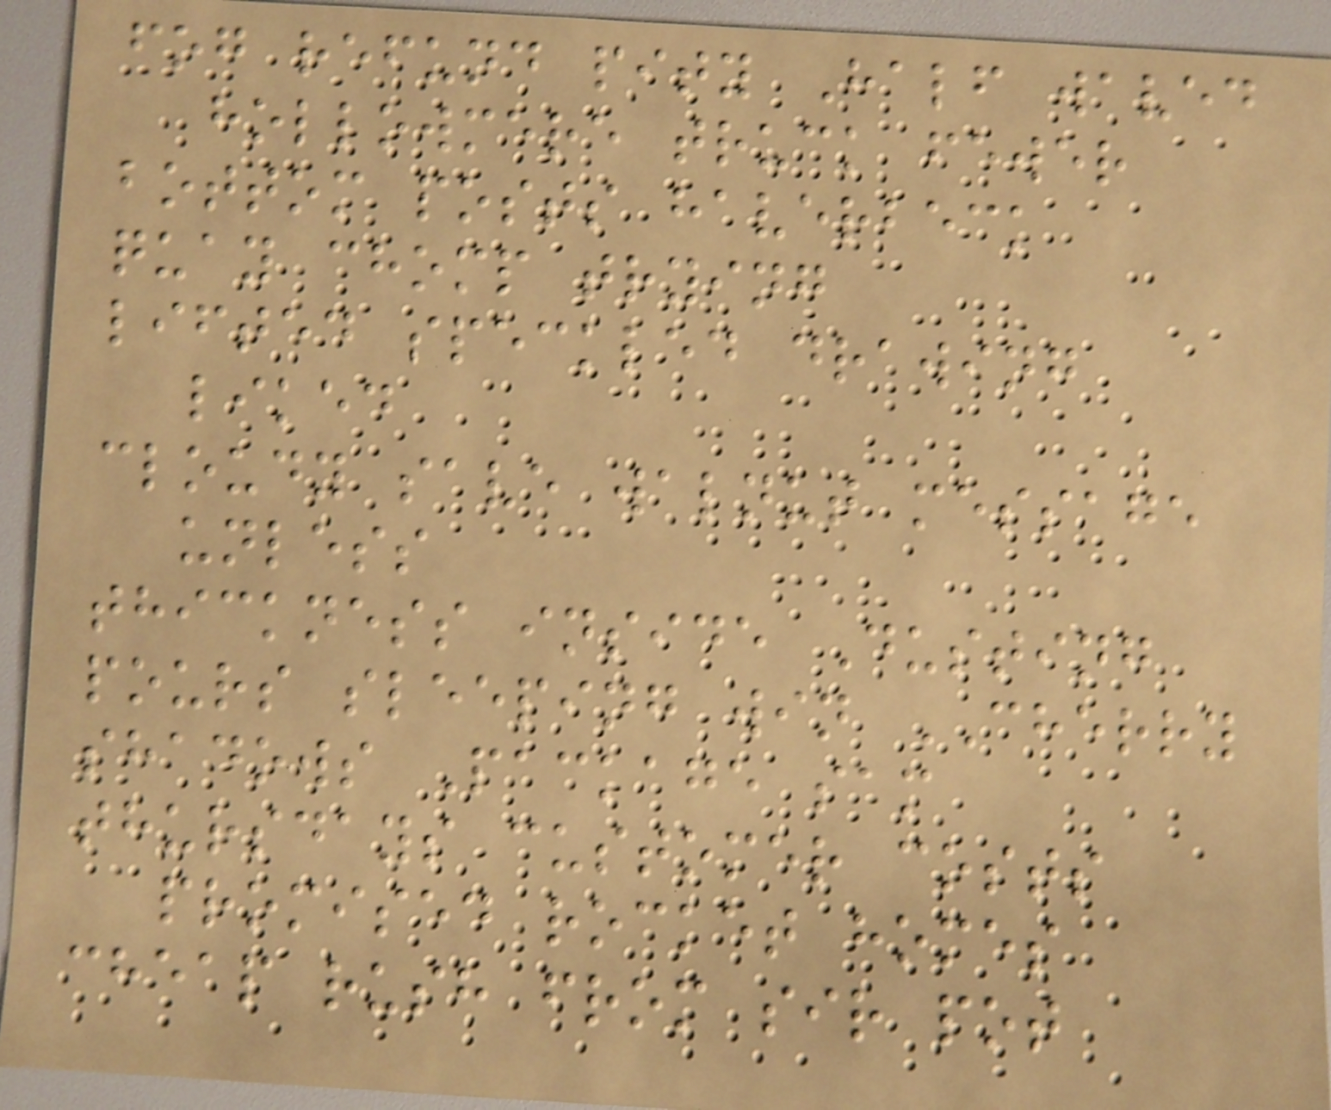fog refund pity Half waved
hollowmere truck fewer
bottom posts haverbeck
quay chomp trying
lifted speckled drawing
liked
cloudy save walnut message
unless
thickness inside Dusting
pours sleeping win CHERRY
shadows Package sam
thursdays customer costs
promised rocket homes
cheap rush from sir pot
